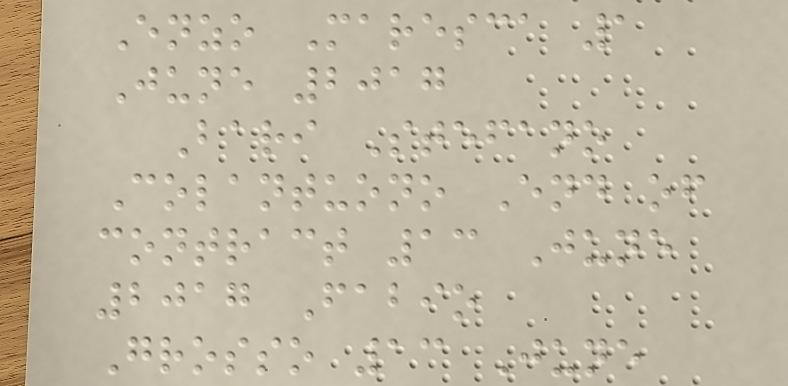Enzo Maresca 1
June 2017
Bari Stefano
Colantuono End of
contract 13 June
2017 Fabio
Grosso 13 June
